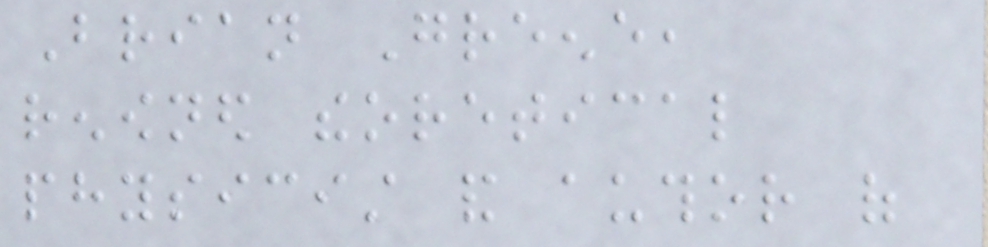Brian Greene,
renowned theoretical
physicist and author of
